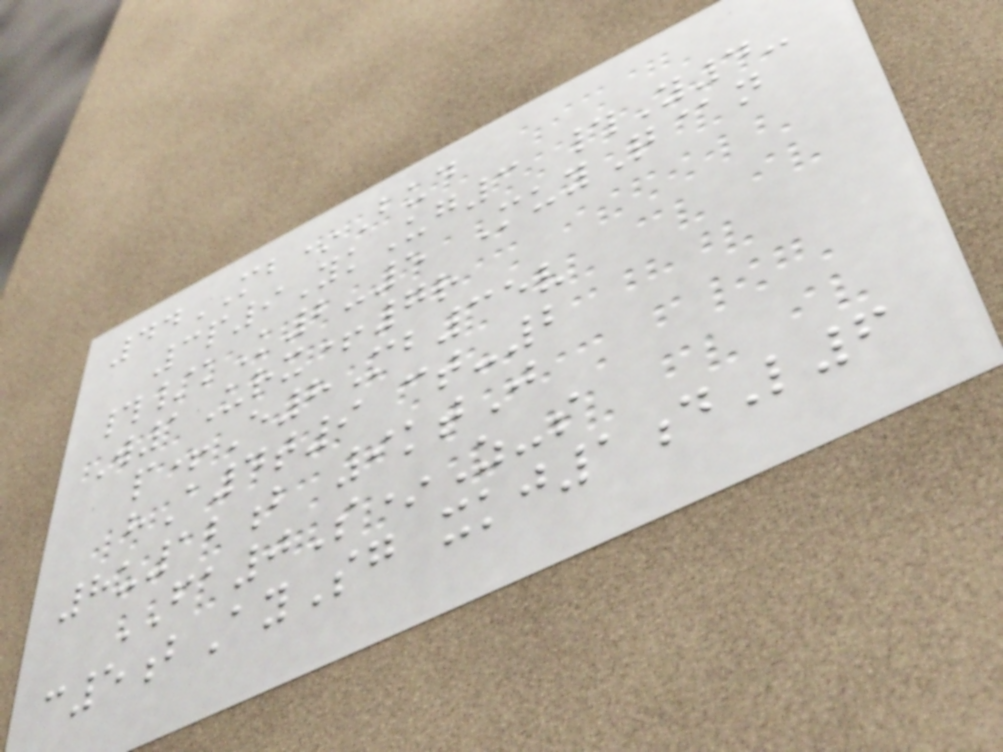44MB*Bud
3p9YkUg3 #Y4-
#/kK2-5 MuyQ@n
W1Urx+7r
p+E8Mb35v
hA4t9 ct-2
8u12b 9ktJ
FA0S*Z-s
c5bAySg xkj1dL6
